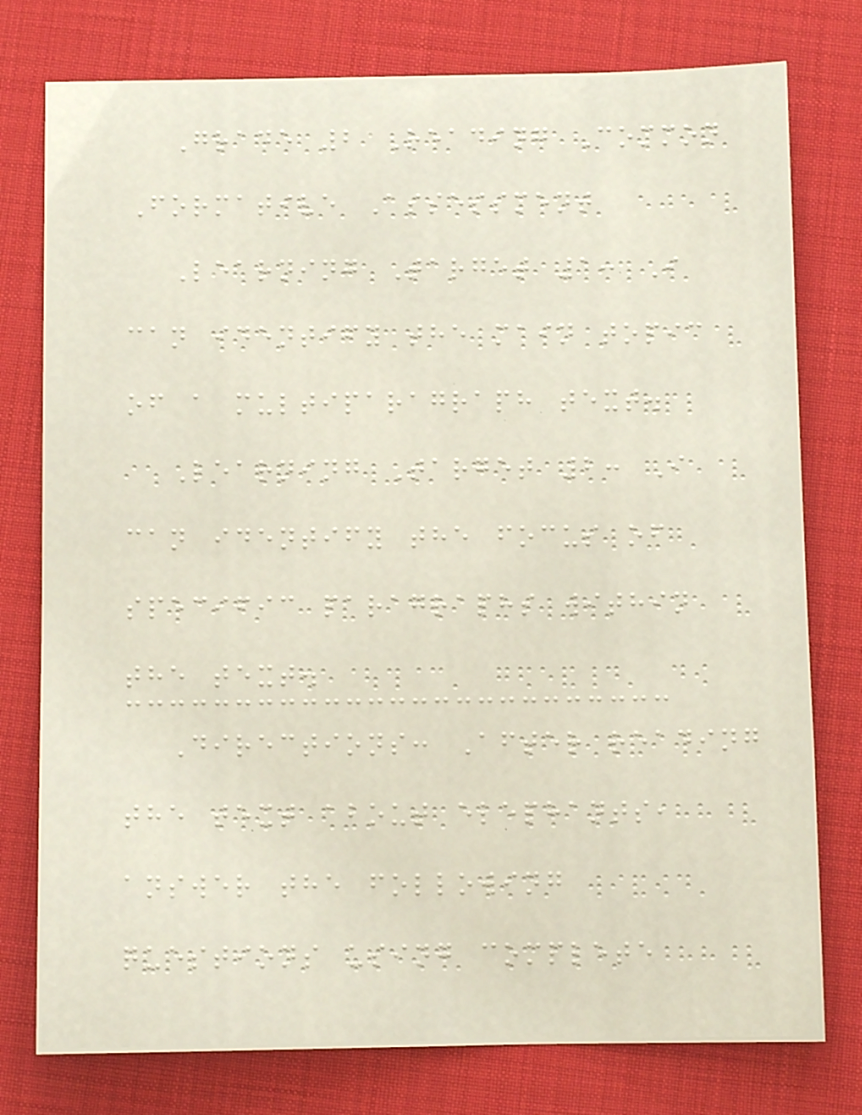Grade 2 Reading Common
Formative Assessment
Learning Target 1: I
can identify the main topic
of a multiparagraph text.
Learning Target 2: I
can identify the focus of
specific paragraphs within
the text.
Directions: After reading
the text about elephants,
answer the following
questions using complete
